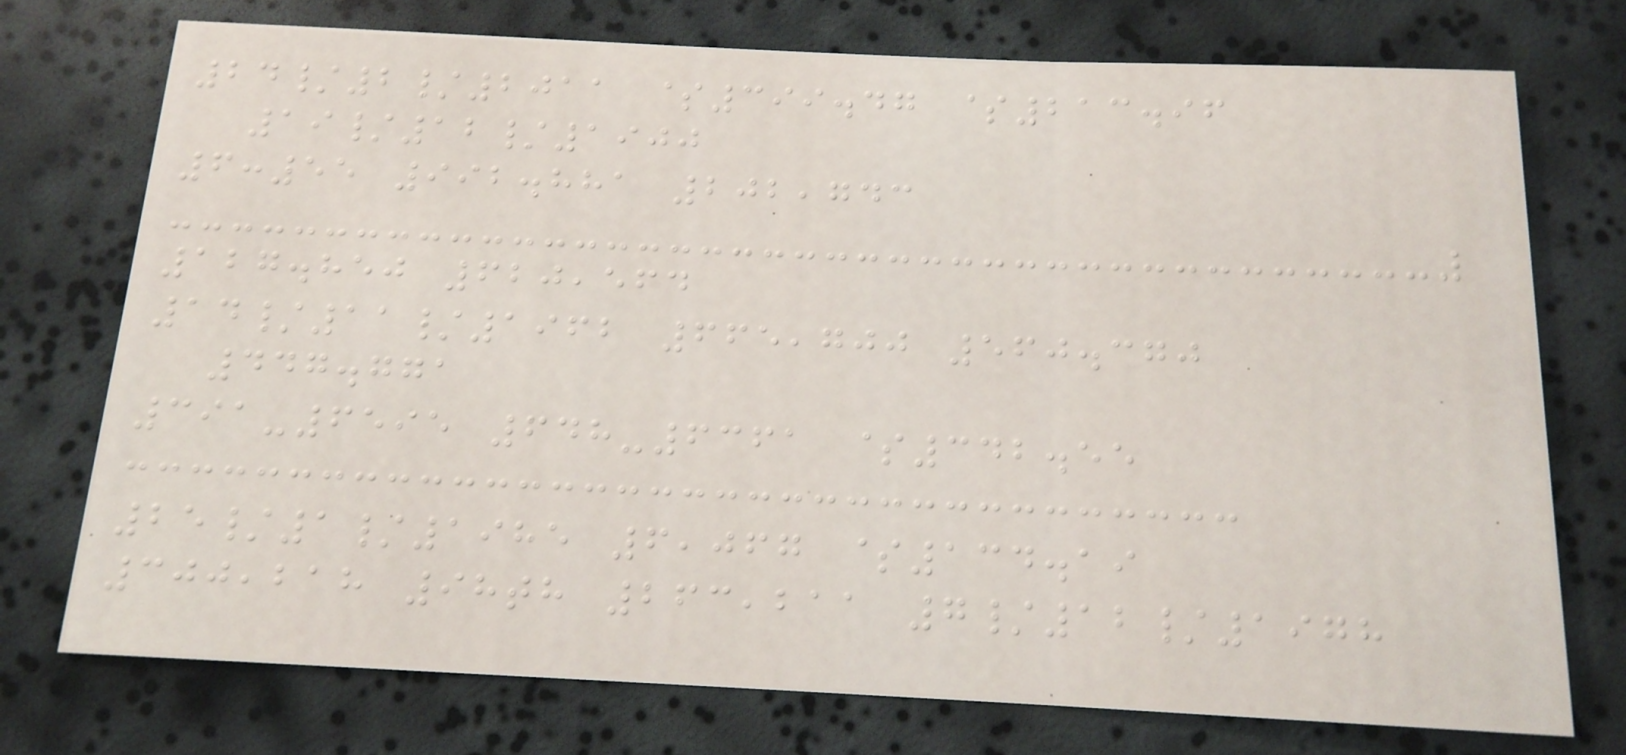24/2/2011 $399.47 $213.96
19/12/1900
6:55 992.881 202,743
127.850 620,564
14/11/1962 665,700 560.370
447.771
391-6595 648-6361 $342.55
25/1/1985 6,067 $134.19
300,218 98th 263,211 7/12/1978
